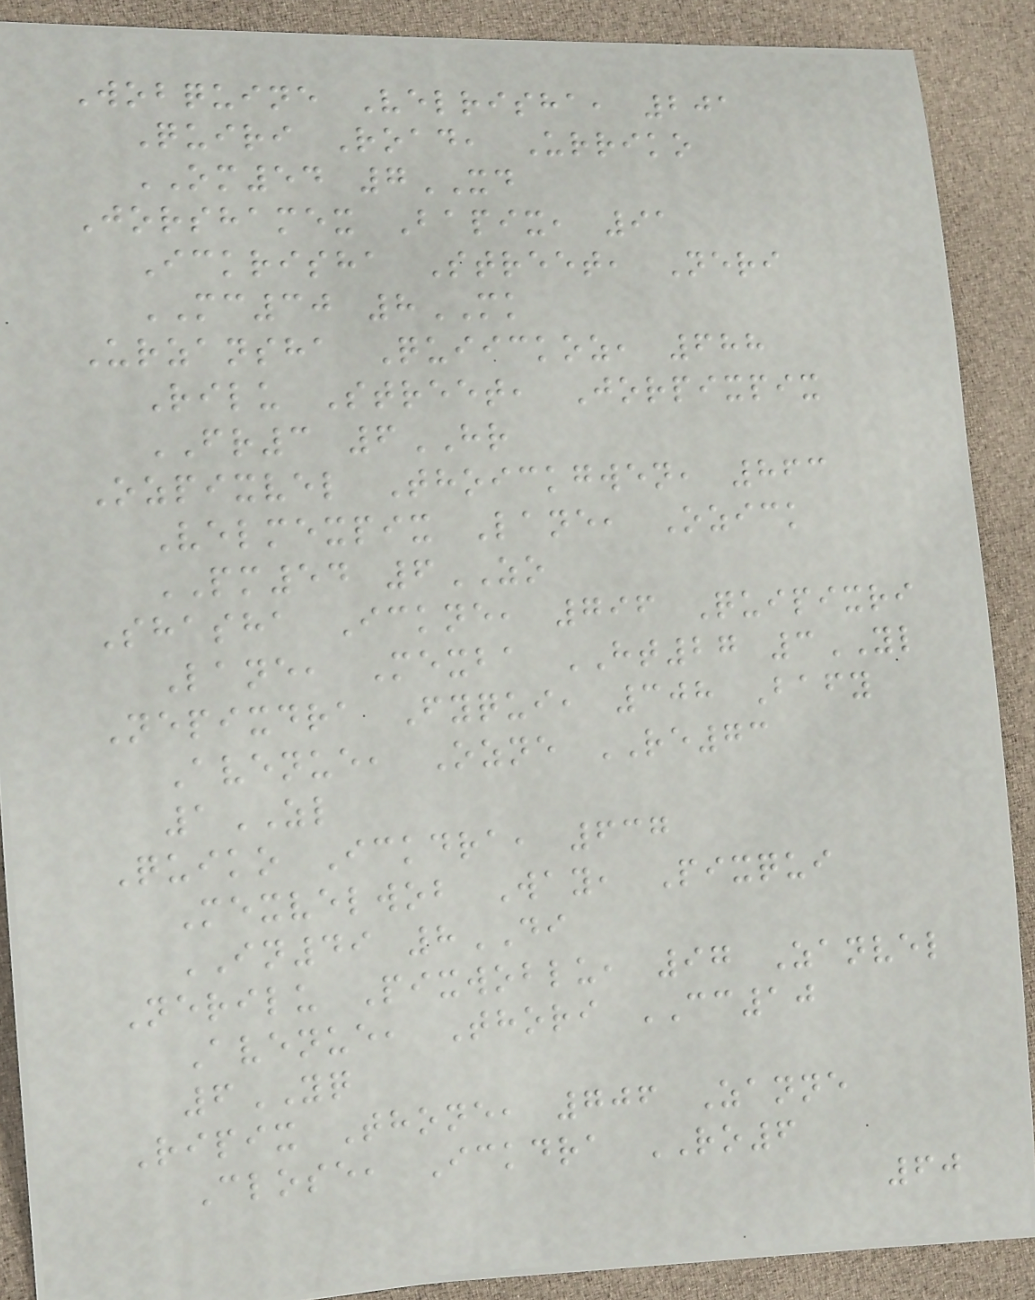Wobquine Velrisha, 201
Quiri Road, Urriko
OM54 7XD
Jorshamex Bapix, 91
Ickrisha Street, Neri
MC30 8MK
Urzansha Quiickoz, 688
Rilu Street, Jorpixpix
FR3 6HR
Ozpixvel Thoickgwen, 863
Velmexpix Lane, Ozick
PM54 6ZO
Shasha Ickne, 796 Quipixri
Lane, Mexba HT27 3YL
Nepixdra Fyqui, 308 Bafy
Avenue, Ozne RE73
1ZL
Quiko Ickdra, 637
Mexvelwob Way, Pixqui
IN49 8DI
Nerilu Pixwoblu, 97 Zanvel
Avenue, Thori CC10
6YQ
Ripix Thone, 706 Zanne
Close, Ickdra RO6
60
